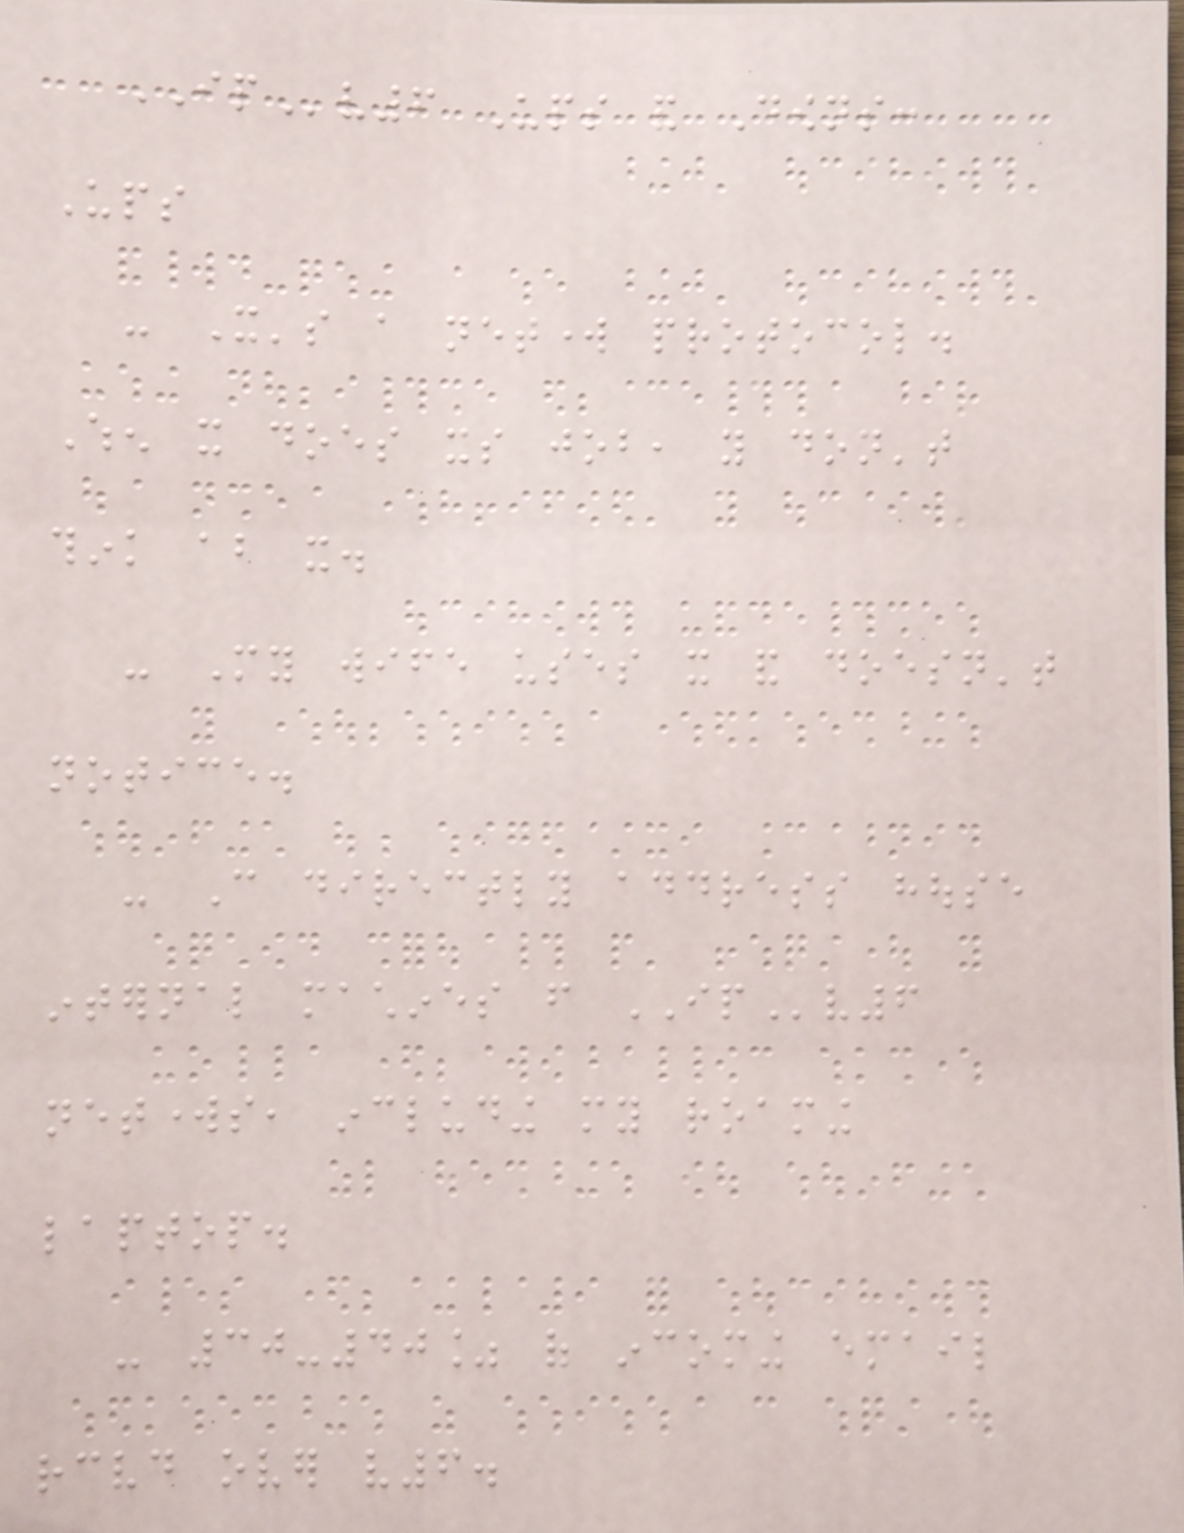IPv6 Ups and Downs:
Ups
- It's a network protocol.
When it does its job, you don't
think about it.
- My wife uses it and doesn't
notice.
- Can directly address house
internal machines from IPv6
networks, including my roaming
laptop.
- 30-40% of incoming email
received over v6.
